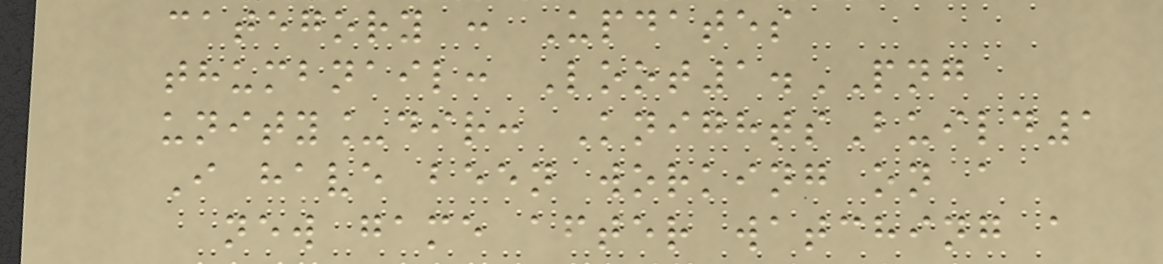category : Updates
thumbnail: Loot1.PNG
unity_dir: KnightsBuild1
I have been working on a
new game after watching a
